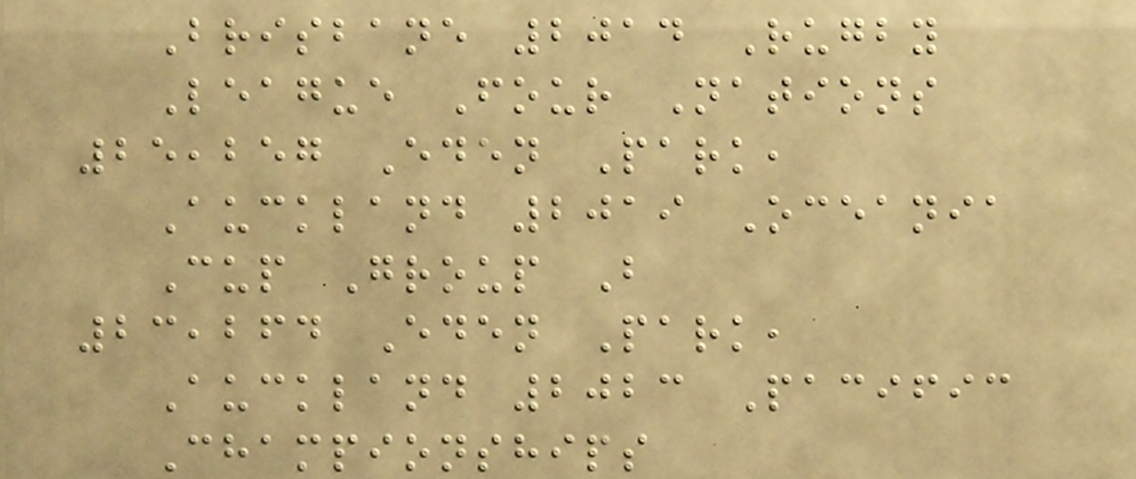Brisbane 2014 Rugby
League Four Nations
25,257 Eden Park,
Auckland 2019 Oceania
Cup Group B
23,264 Eden Park,
Auckland 2023 Pacific
Championships
